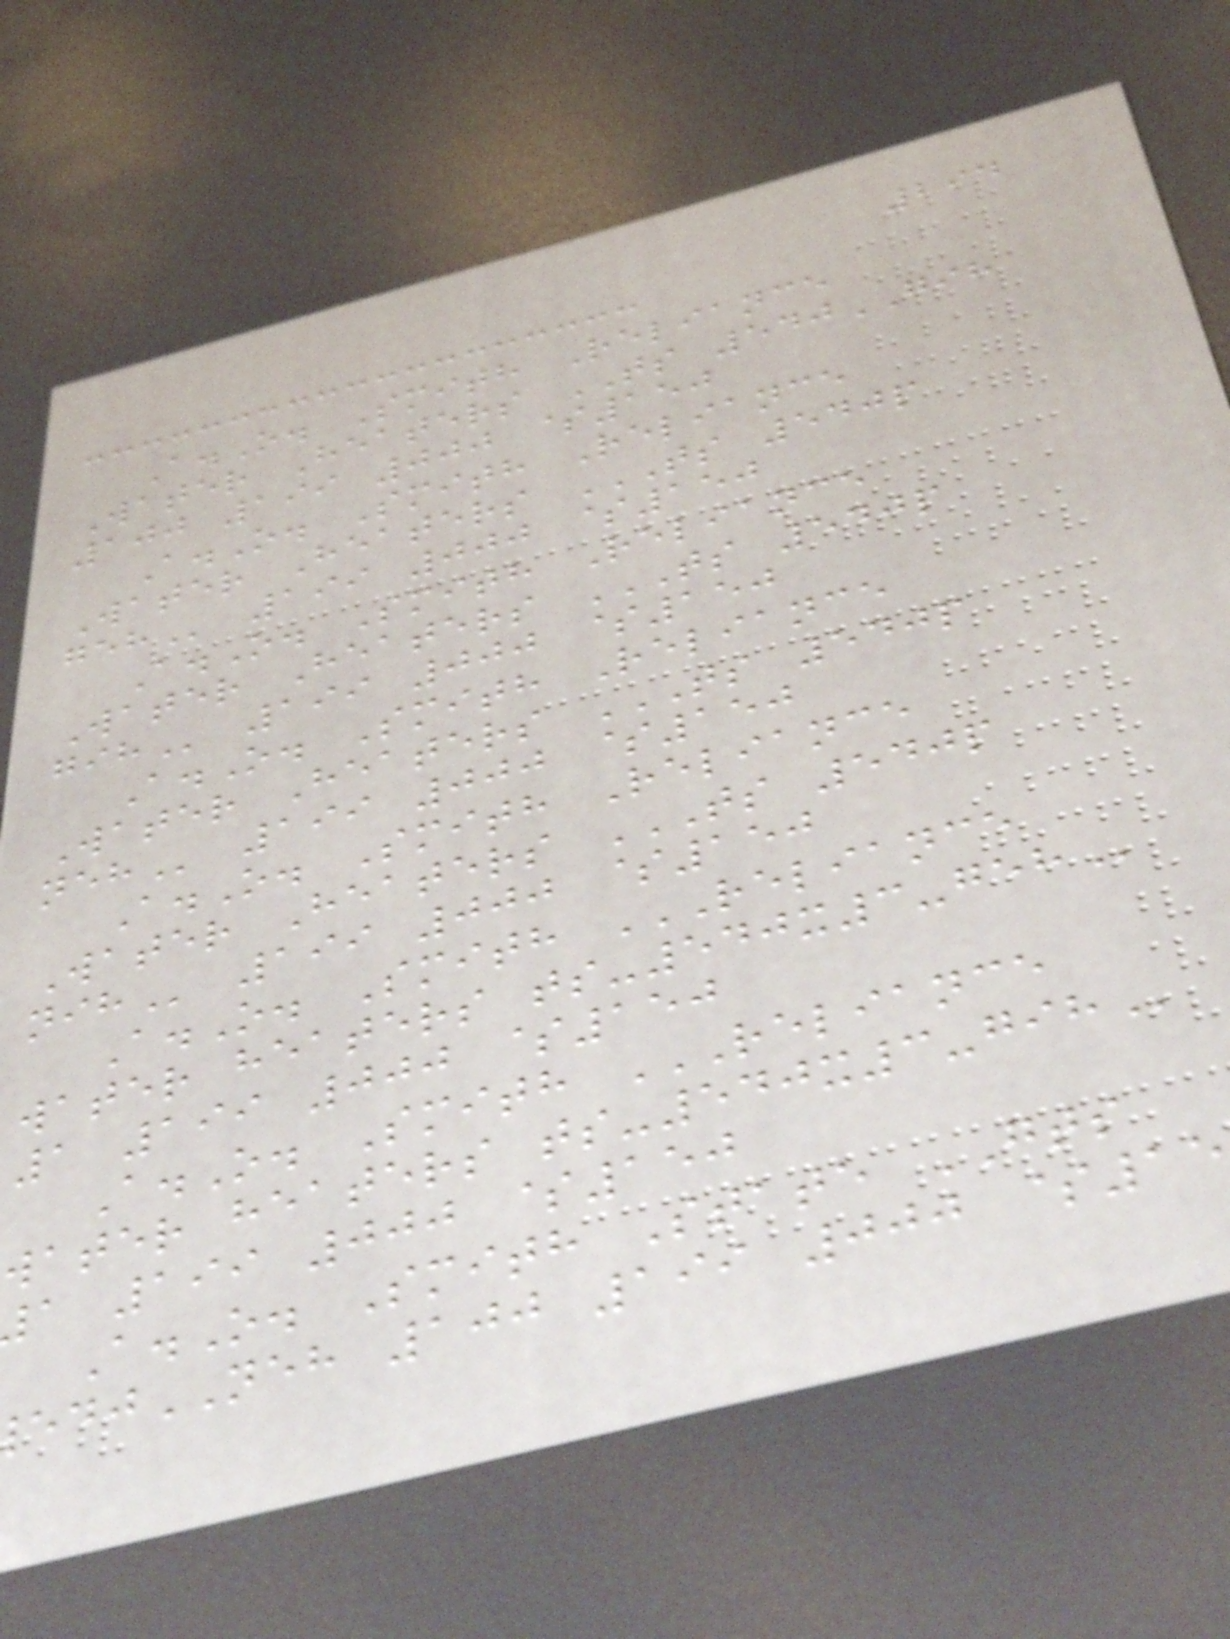294
A.O. Smith Reliance
Water Heaters TS 540GIH
100 199 000 $150
A.O. Smith Reliance
Water Heaters TS 540P
199 000 $150
A.O. Smith Reliance
Water Heaters TS 540P
199 000 $150
A.O. Smith Reliance
Water Heaters TS 540P
199 000 $150
A.O. Smith Reliance
Water Heaters TS 540P
199 000 $150
A.O. Smith RELIANCE
water heaters
1 199 000 $150
A.O. Smith RELIANCE
water heaters
a 199 000 $150
A.O. Smith State GTS
NEH 100 199 000 $15
